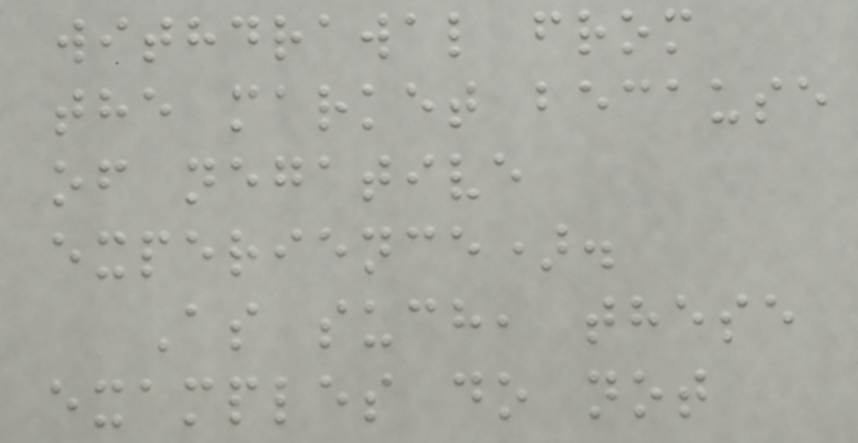withdrawal from
the market because
of negative
experience).
As such, these
examples do not
